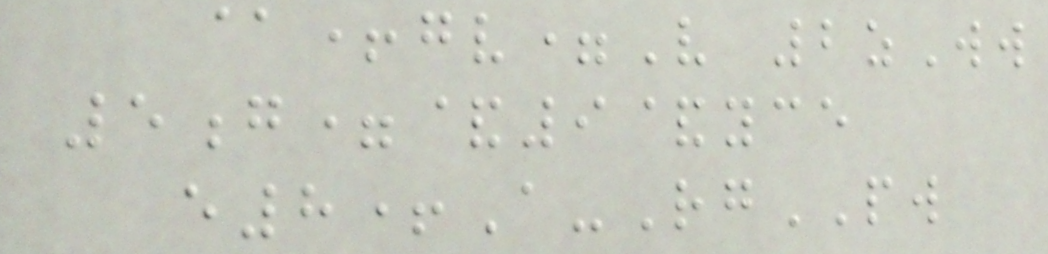@+gv=V 2zWw
5g=&9&yce
e8+A-RgPW
